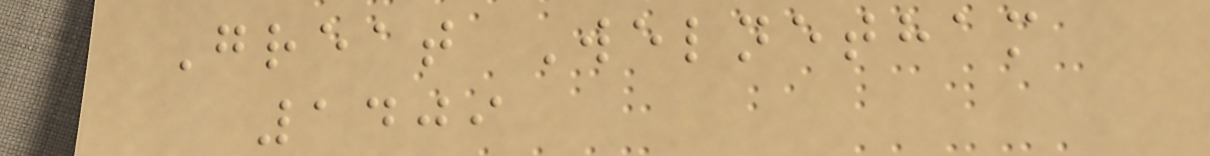Great Welnetham
1409
